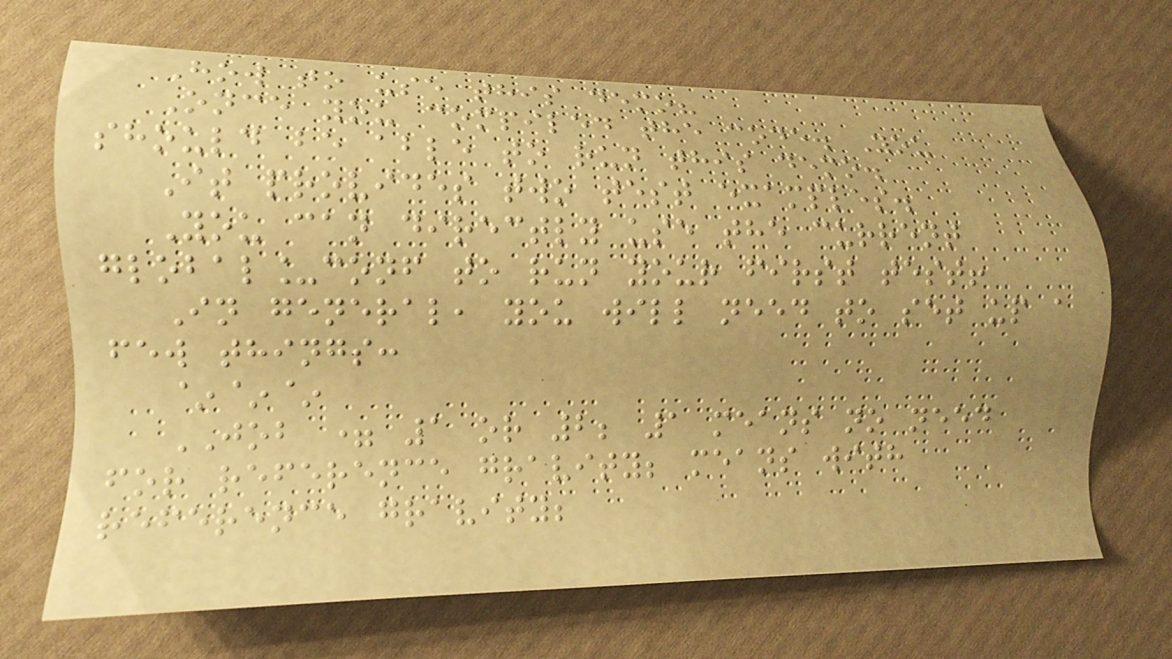How to use this demo?
Once you compiled the code. You
should be able to run this demo.
It provides two test examples.
You can directly use the current
global_conf to run your first test!
In general, you will need to set up a
few things:
~~~
JOB = 1 or 2; 1 means no need
for reference gravity; means with
reference gravity;
